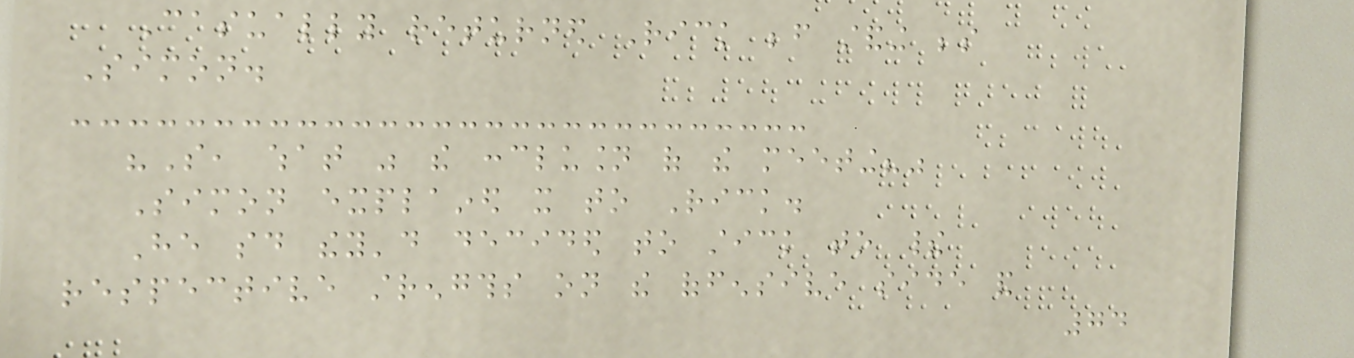Casually returned Rick before standing beside
Simon.
"So, what was the conclusion of the meeting?"
Simon explained it to Rick.
He said they'd decided to stick to their
respective strengths on the offensive side and
74
